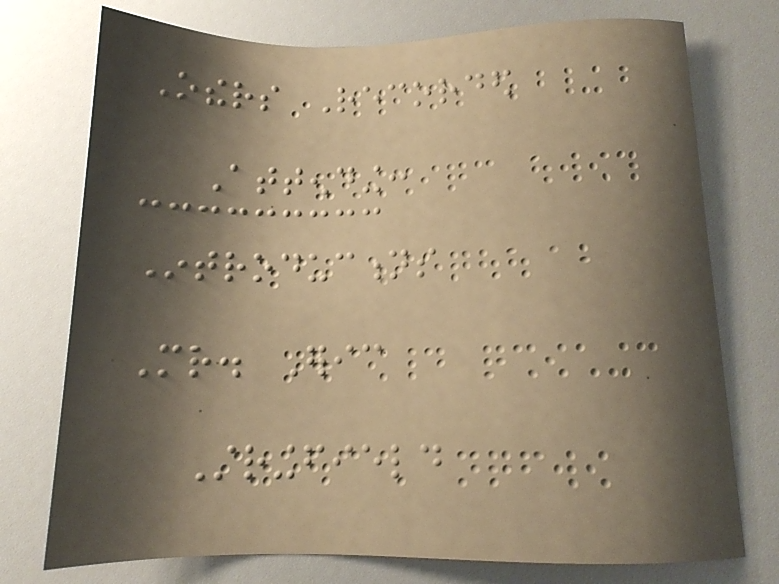Others Recorded
Attending:
Introductions
Mr. Eric
Stringfield
